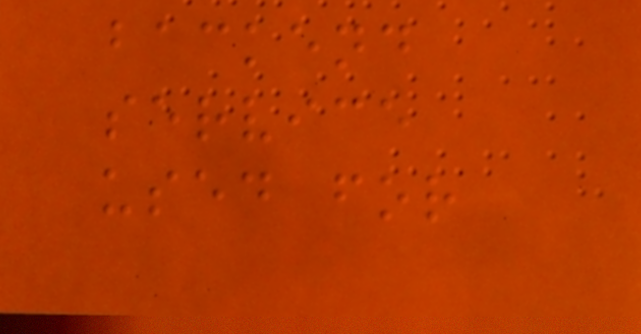backend
service
used for
